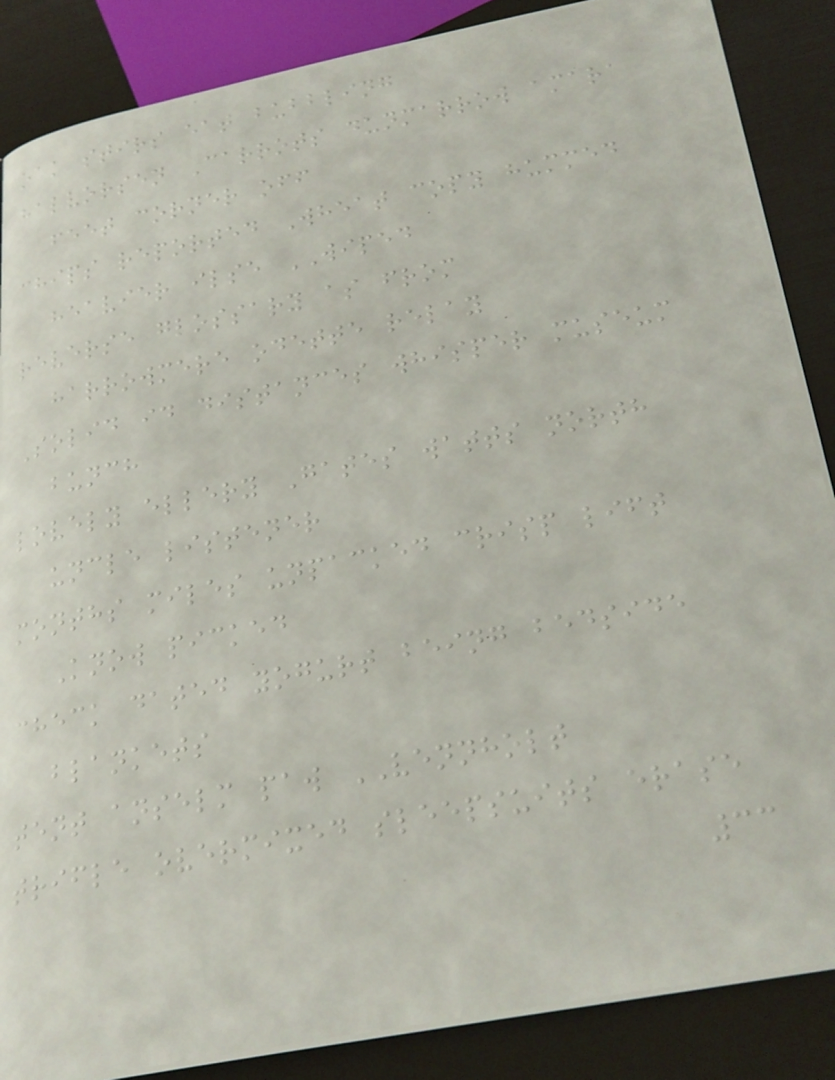oak stirs eat bubbling
halvorsen Carrots dunmarrow amara
feet corner off
chips reported Wheat copy hummed
heavier ilse WIPED
reverse glossary as from
harrowmere odette relay
Solid id distances whisper museum
bunch
lovely ellery Gates watts north
uncle listener
months miles unpacked crisp lift
Know picked
check dated yogurt being bedside
blankets
tent anselm paw VENNHOLT
trifle overmixed sleepsuits erase
33
